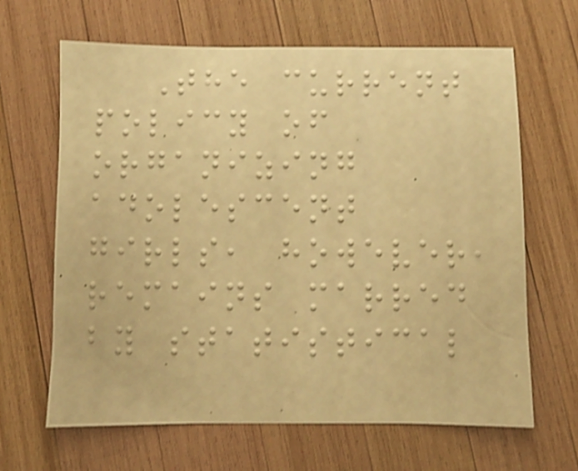The current
policy of
organizing
adolescent
girls, however,
remains marred
by statistical
